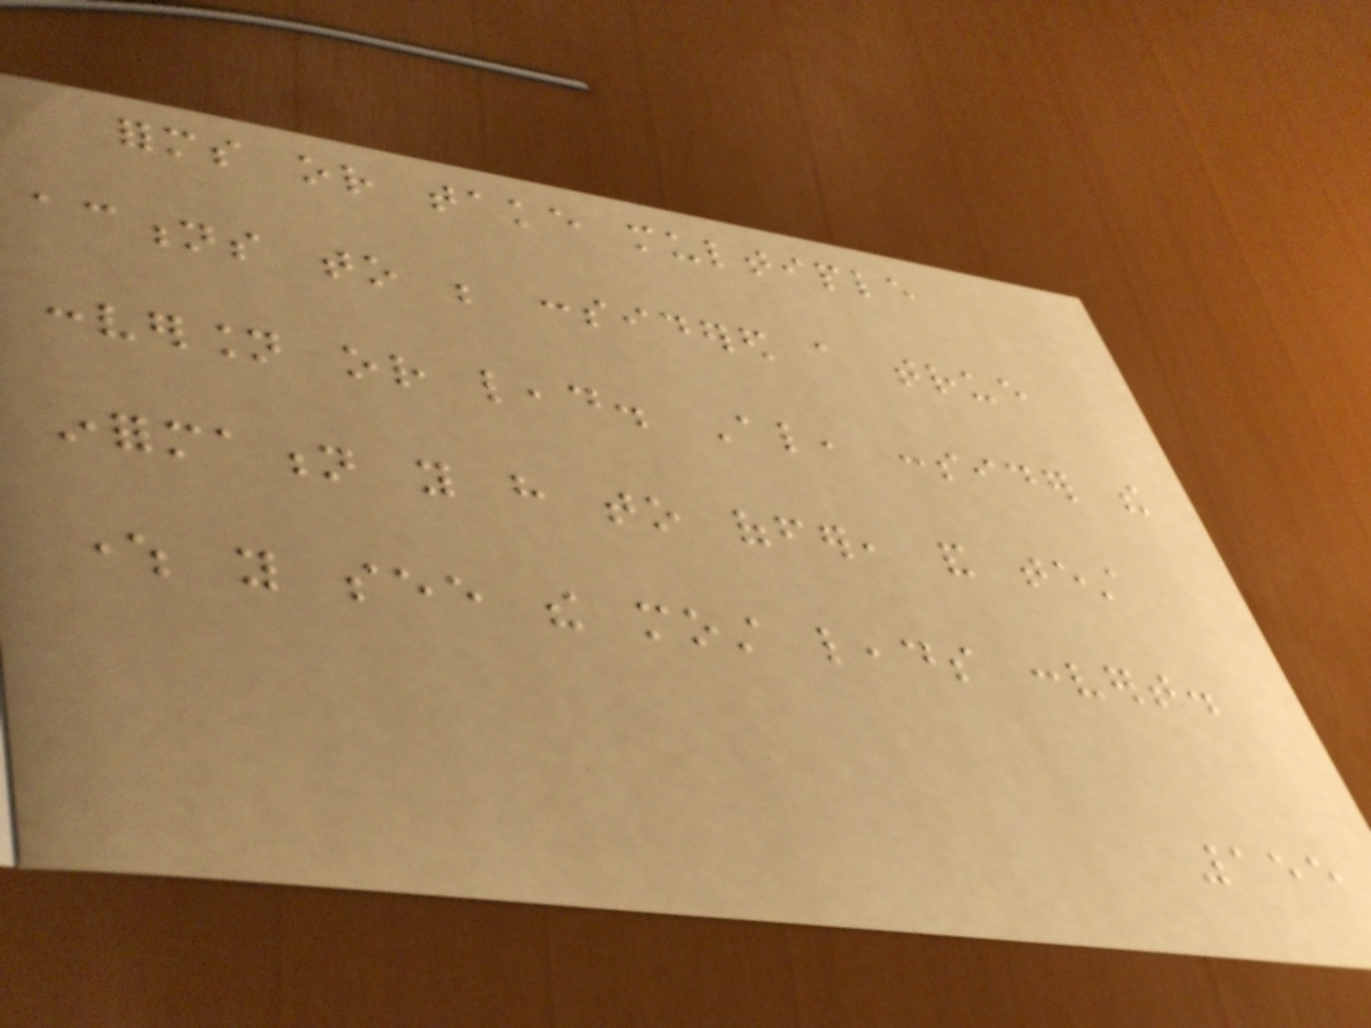forms or take multiple
actions to be considered a true
conversion or lead. Also, consider the
information you have to offer, and test
where you see the most leads convert.
155
